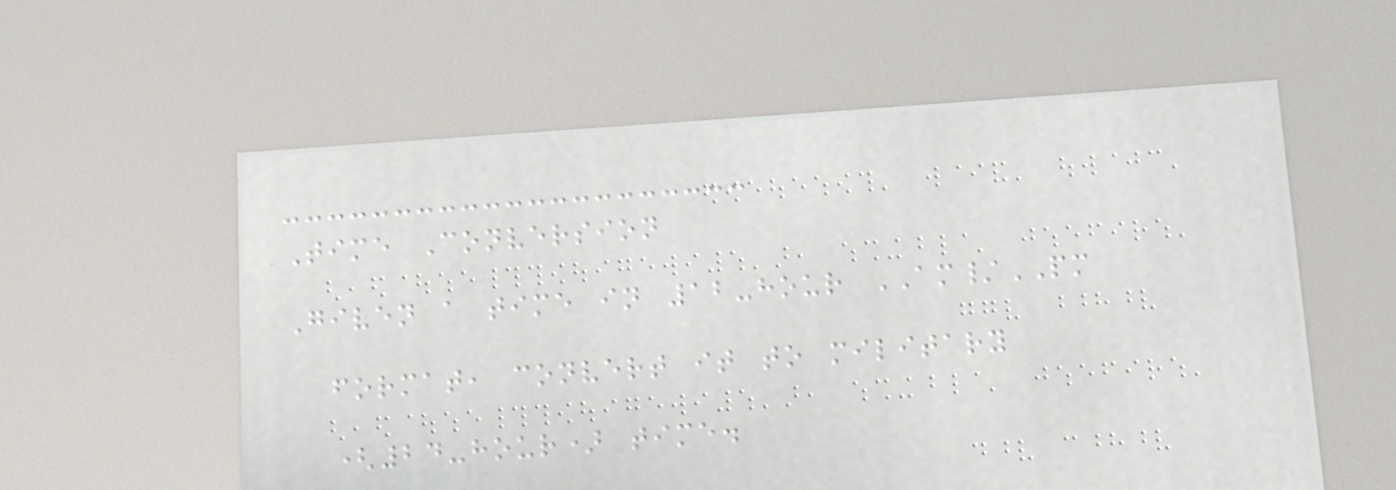Time Conversion
Given a time in 12-hour AM/PM
format, convert it to military
(24-hour) time.
